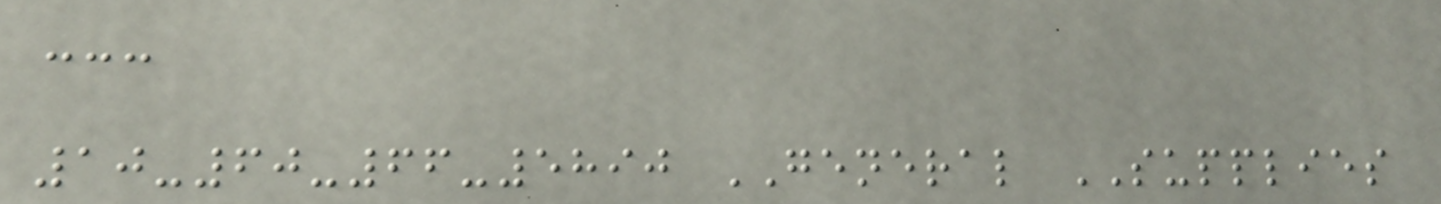---
10-60-66-5890 GENERAL SUPPLIES
